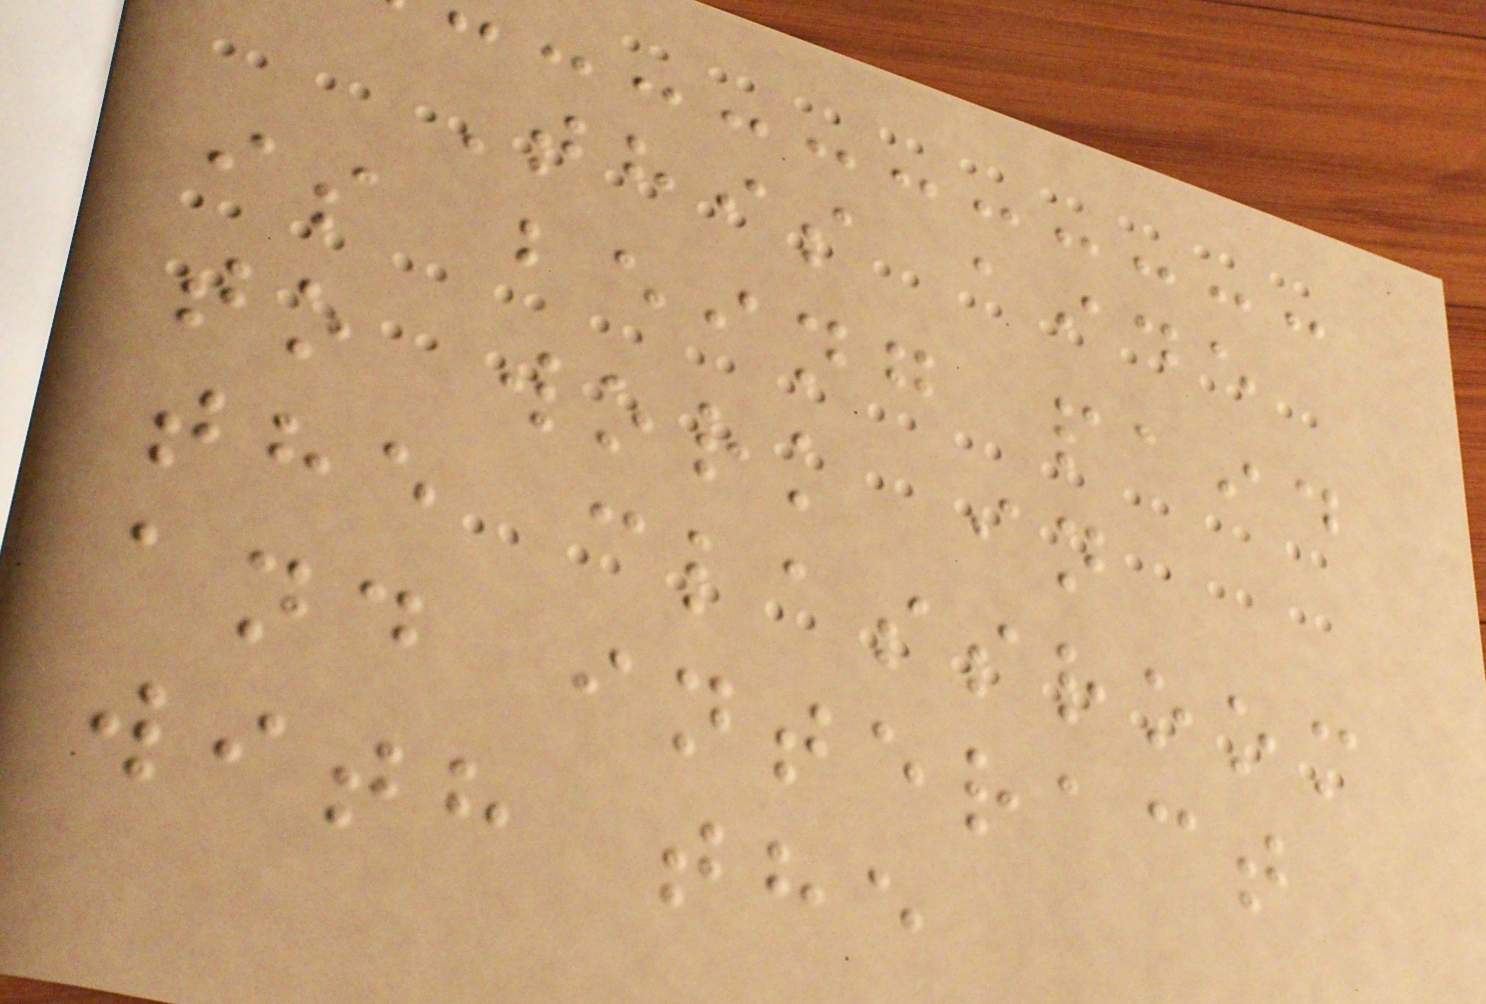This aide
is being paid
to work in
the classroom
and interact
with the
